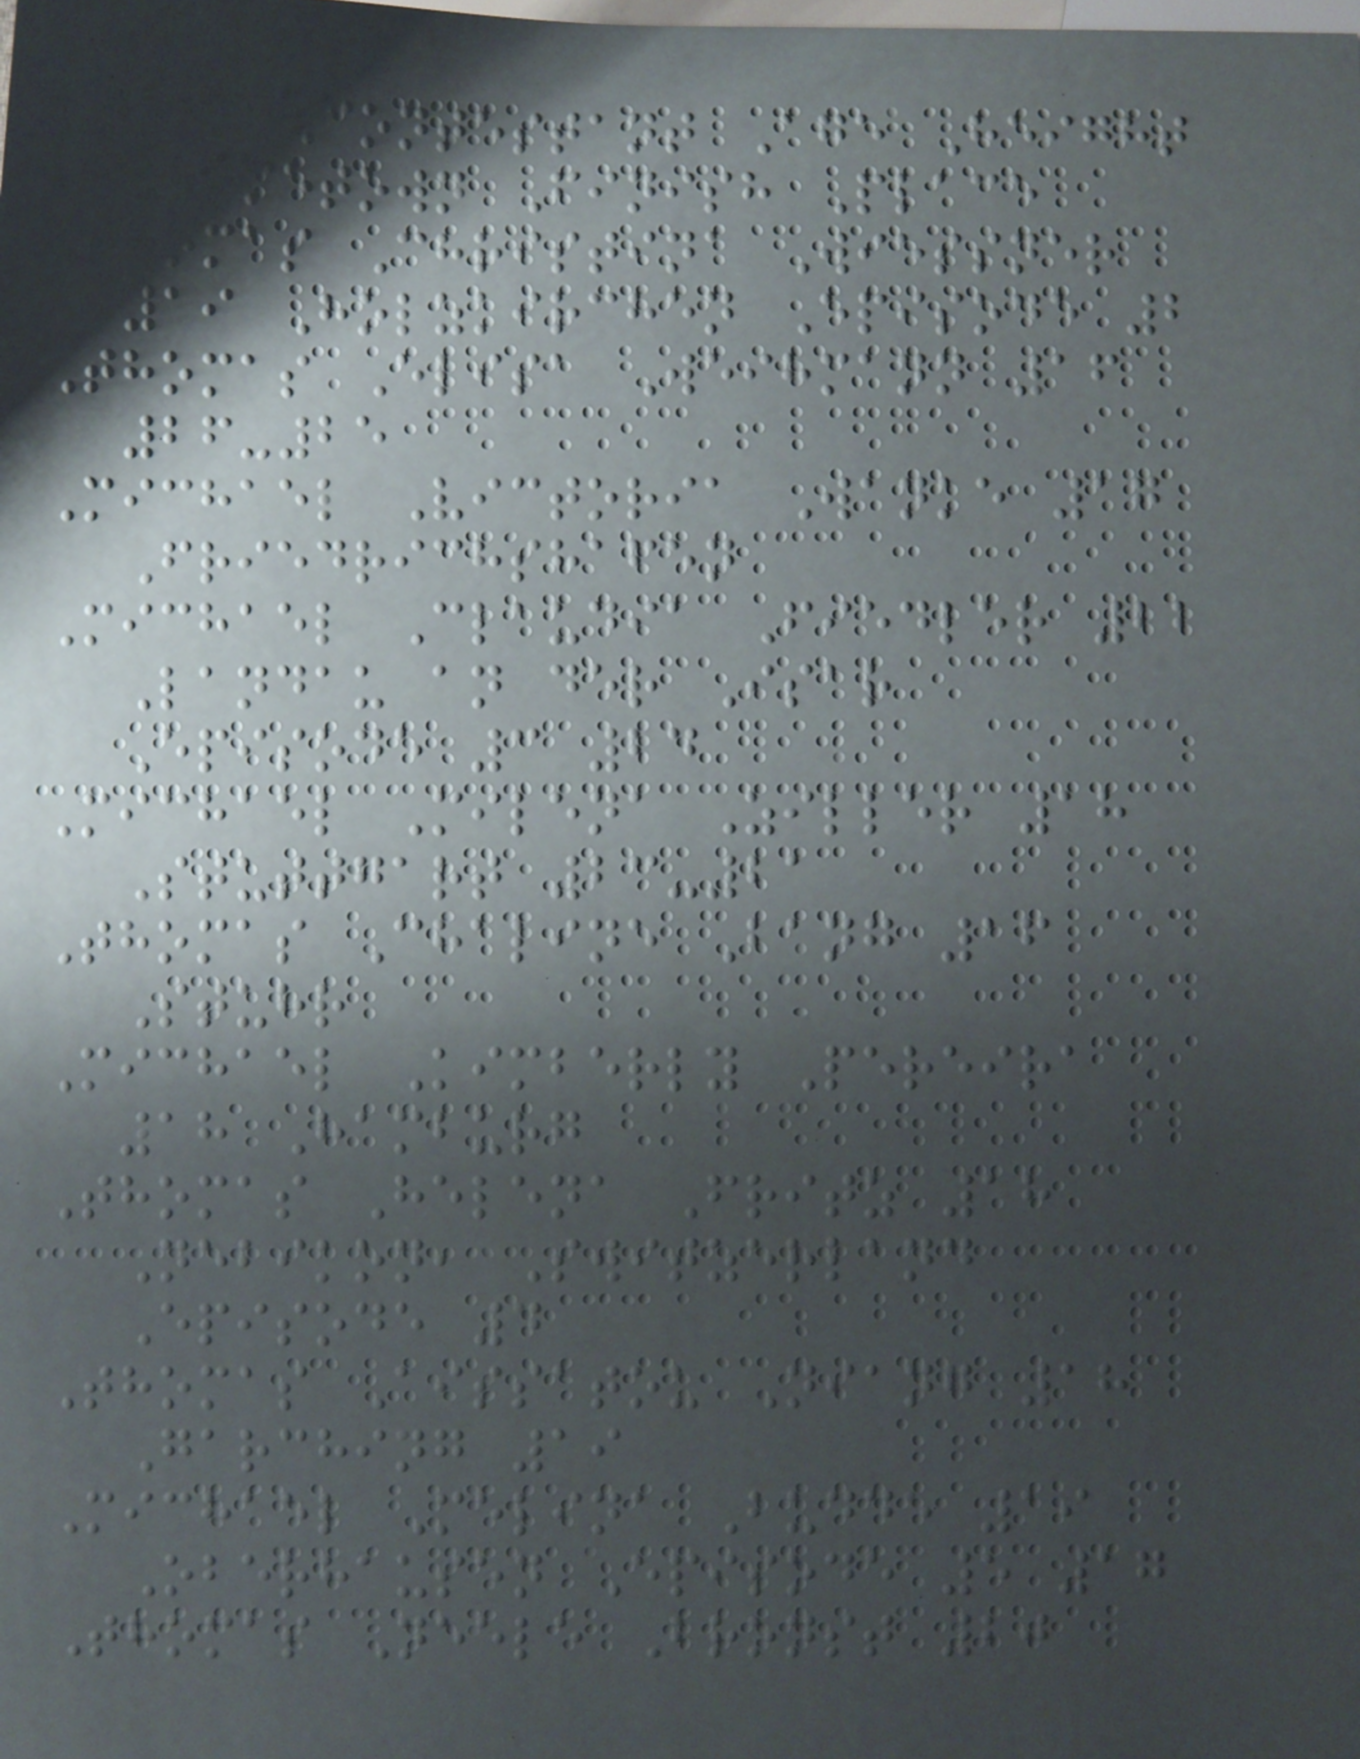Team Contestant Age Height
Hometown Finish Place
Thomas Christina Wiessner
19 Holzkirchen Episode 2
Thomas Elisa Weihmann 16
26-25
Michael Victoria Wanke 17
Friedrichshafen
Michael Claudia Fiedler 22
Landau an der Isar
Episode 3 24
Michael Milena Ziller 18
Stuttgart 23-21
Thomas Chaline Bang 16
Stuhr
Michael Kimberly Pereira
18 Hamburg
Thomas Helena Fritz 18
Nebikon, Switzerland
Episode 4
Thomas Aissatou Niang 18
Garching 19
Michael Melina Budde 19
Oberhausen Episode 5 17
Thomas Neele Bronst 20
